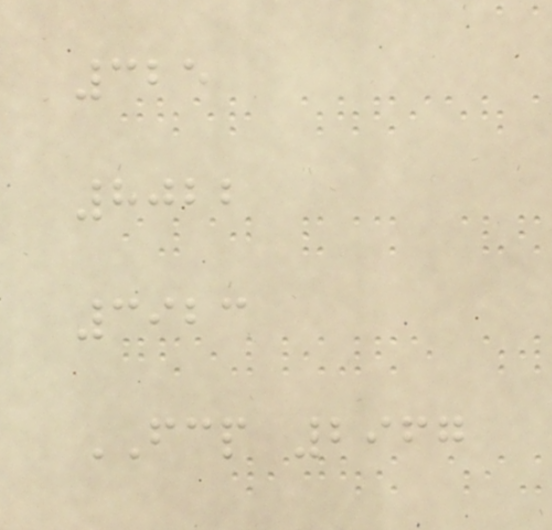325
8022
3923
FCP 2967
